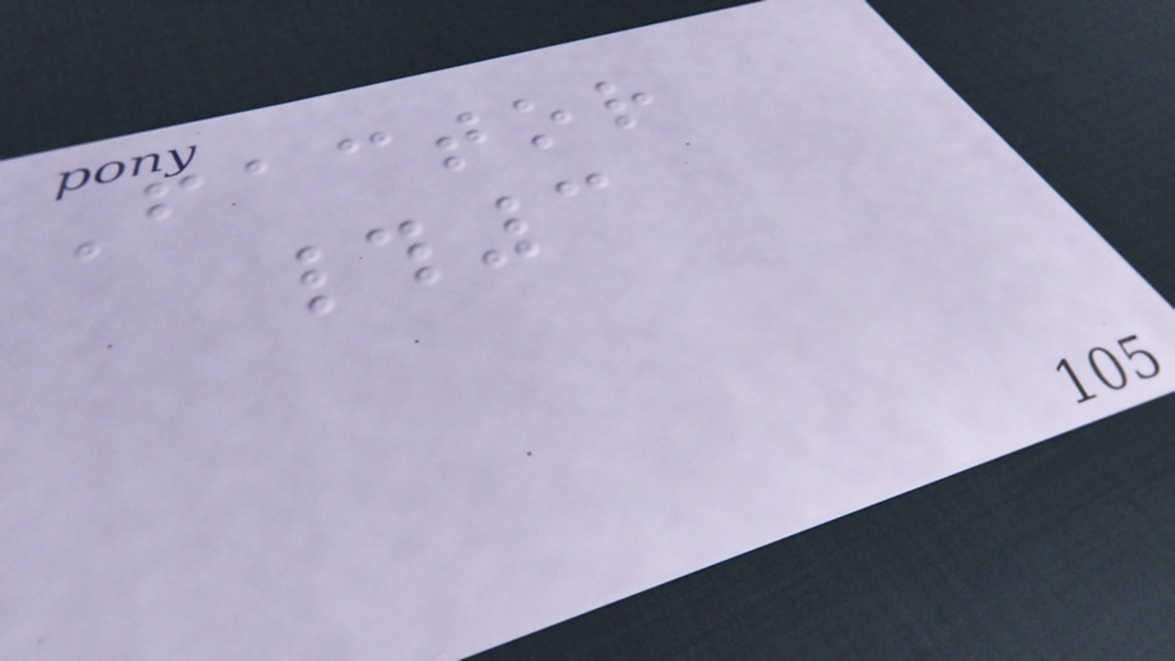Factor
#3
